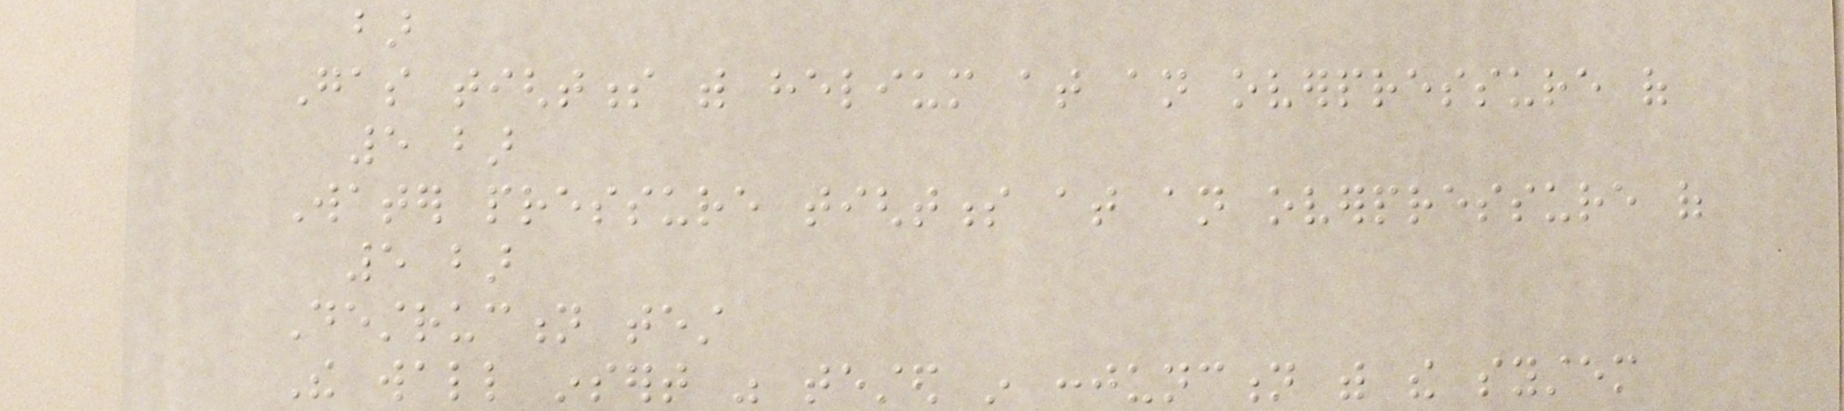bar
Gas tightness with helium at an overpressure of
5 bar
Water pressure tightness at an overpressure of
5 bar
Destruction test
The wall insert was tested in conjunction with the system
